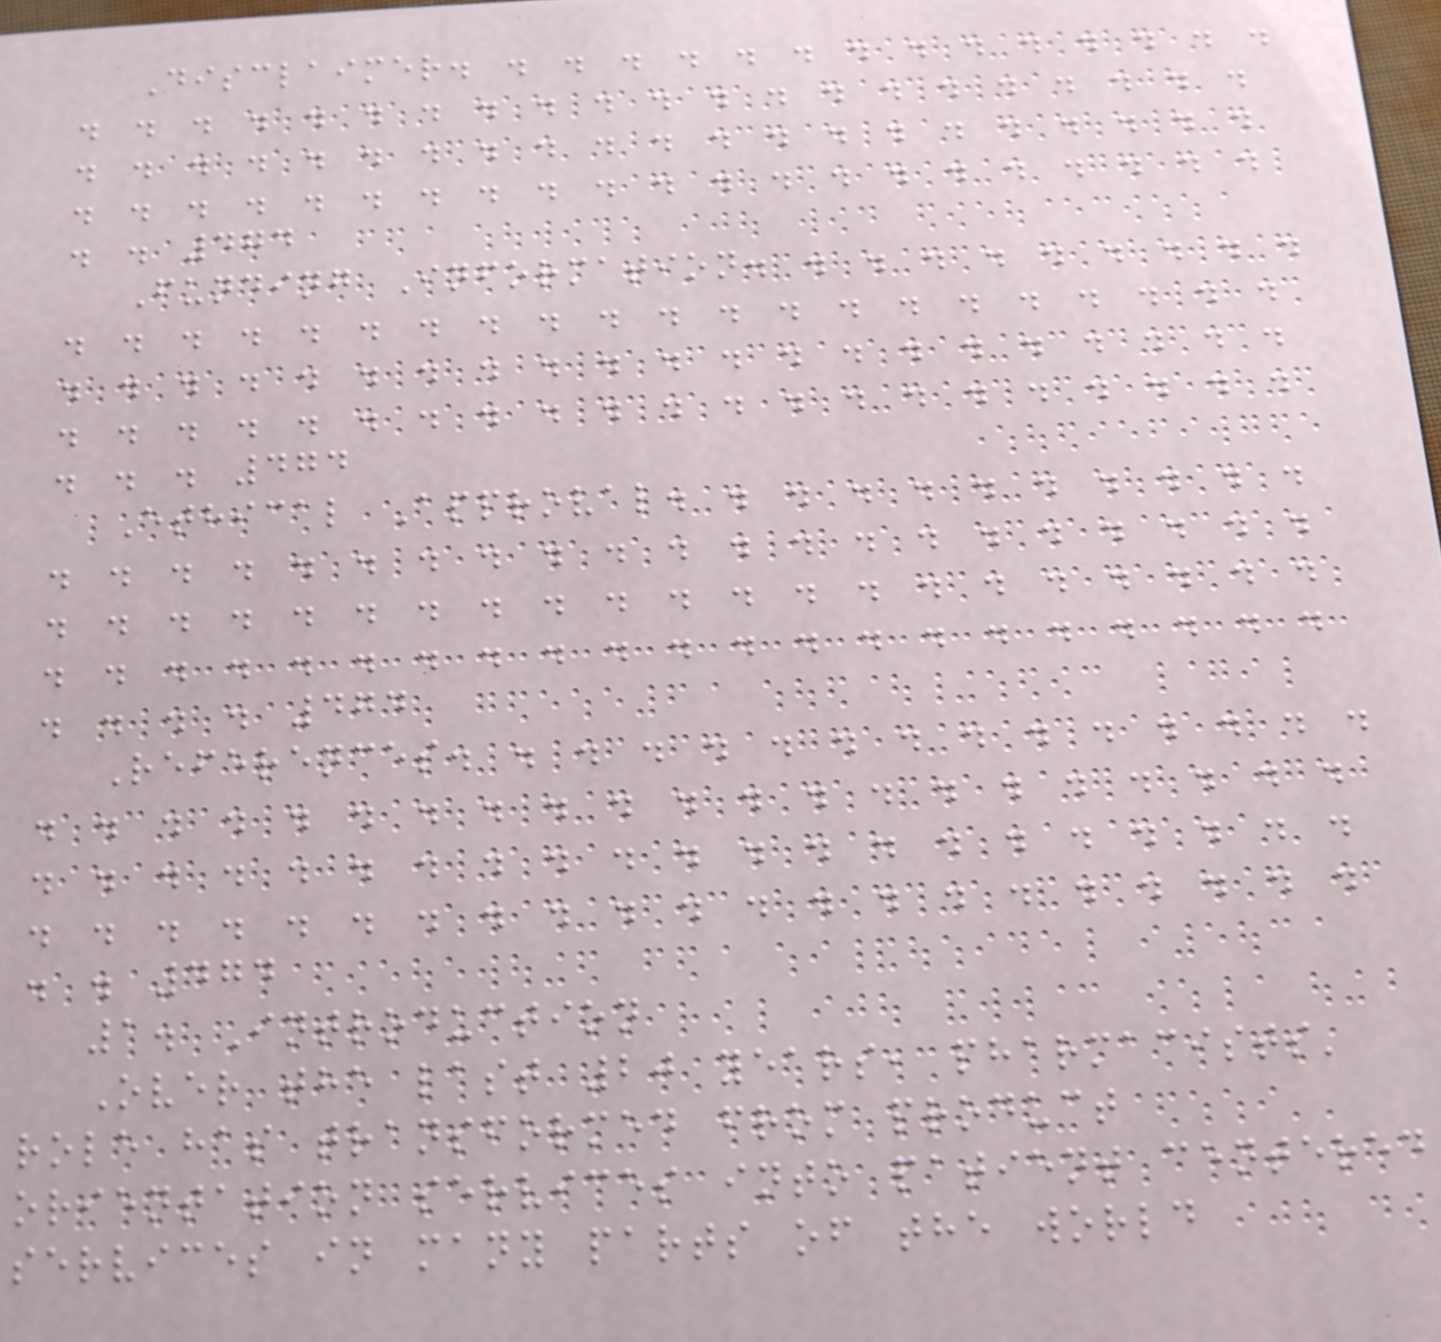Disclaimer. . . . . . . . . . . . . . .
. . . . . . . . . . . . . . . . . . . . .
. . . . . . . . . . . . . . . . . . . . .
. . . . . . . . . . . . . . . . . . . . .
. . 474
Funding Information. . . . . . . . . .
. . . . . . . . . . . . . . . . . . . . .
. . . . . . . . . . . . . . . . . . . . .
. . . . . . . . . . . . . . . . . . . . .
. . . 474
Ethical Approval. . . . . . . . . . .
. . . . . . . . . . . . . . . . . . . . .
. . . . . . . . . . . . . . . . . . . . .
. . . . . . . . . . . . . . . . . . . . .
. . . . 474
References. . . . . . . . . . . . . . .
. . . . . . . . . . . . . . . . . . . . .
. . . . . . . . . . . . . . . . . . . . .
. . . . . . . . . . . . . . . . . . . . .
. . 474
1. Introduction
Over the last 20 years, pharmacists'
role has transformed from product
orientation services into patient centered
services in many parts of the world
